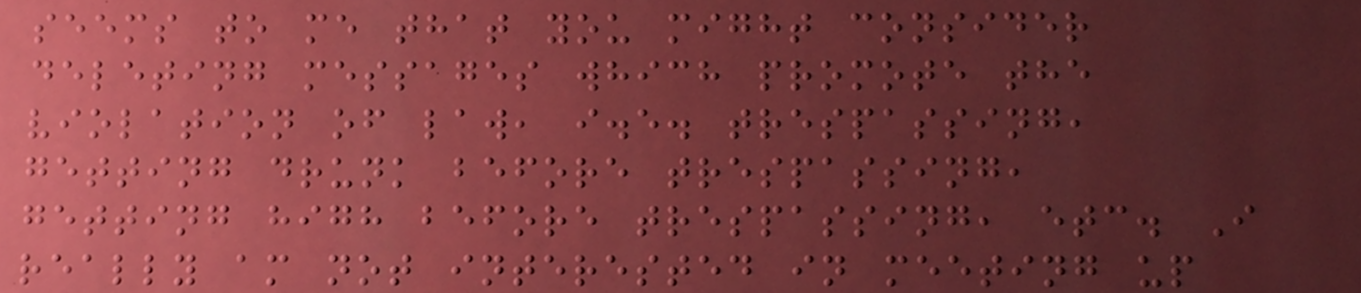seems to me that you might consider
deleting messages which promote the
violation of law, i.e. trespassing,
getting drunk before trespassing,
getting high before trespassing, etc. I
really am not interested in meeting up
